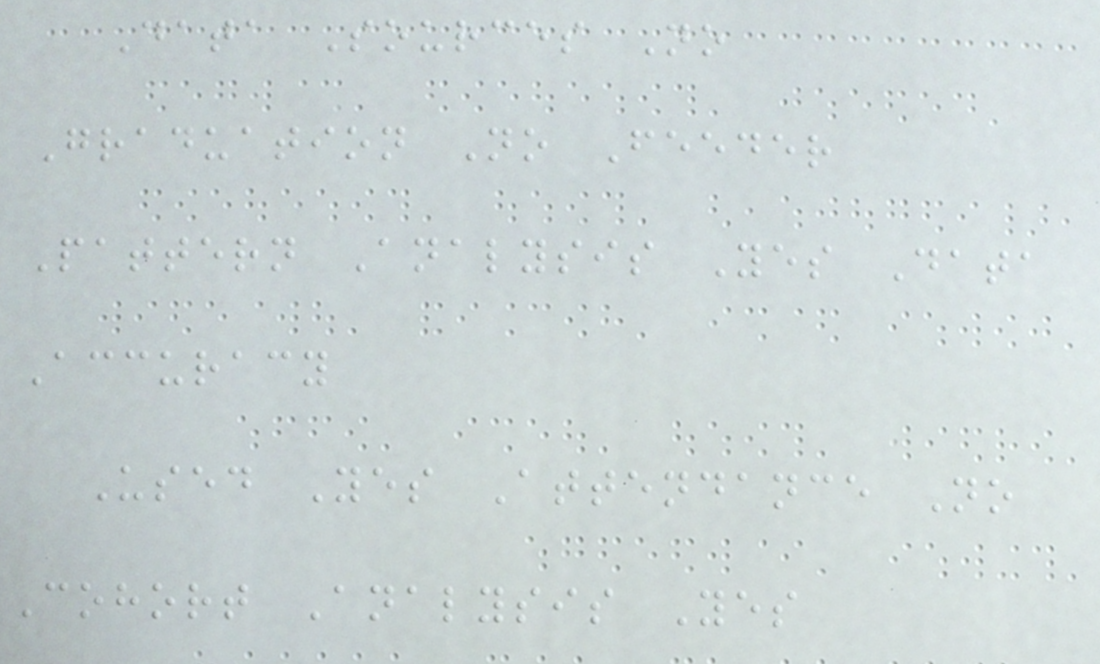Data Sources No
Graduation No Feeder
Pattern Analysis Yes Data
Accuracy
Used Yes Attendance No
Cohort Analysis Yes
